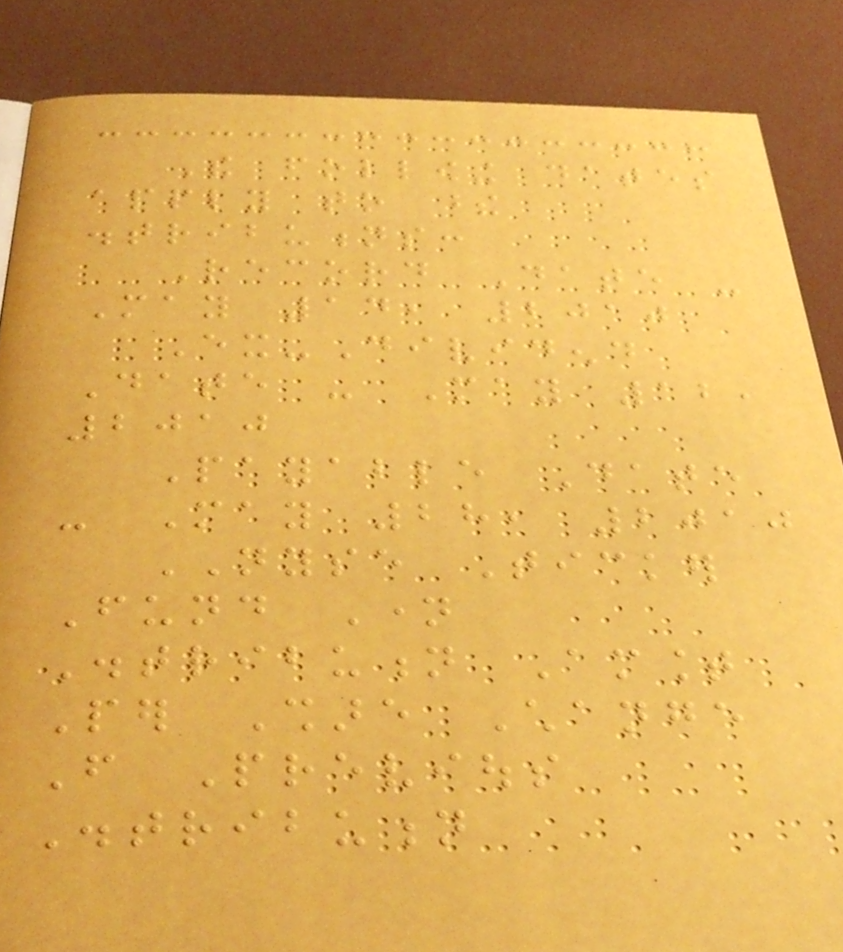The following dates
apply to these
distributions:
Record Date -
May 14, 2010
Ex-Dividend
Date - May 12,
2010
Payable Date
- May 28, 2010
NYSE Ticker
Fund Name
Distribution Amount
Per Share Change
From Previous
Distribution
